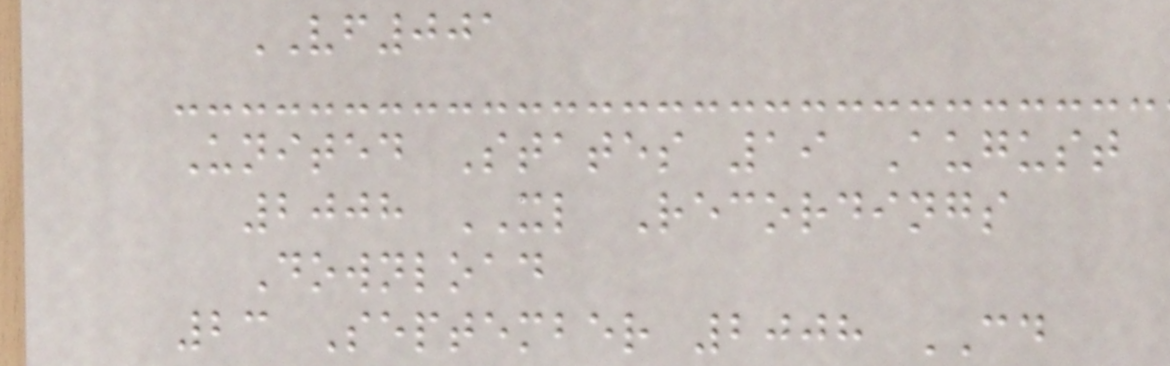VF001
United States 19 August
2008 XL Recordings
Download
23 September 2008 CD
